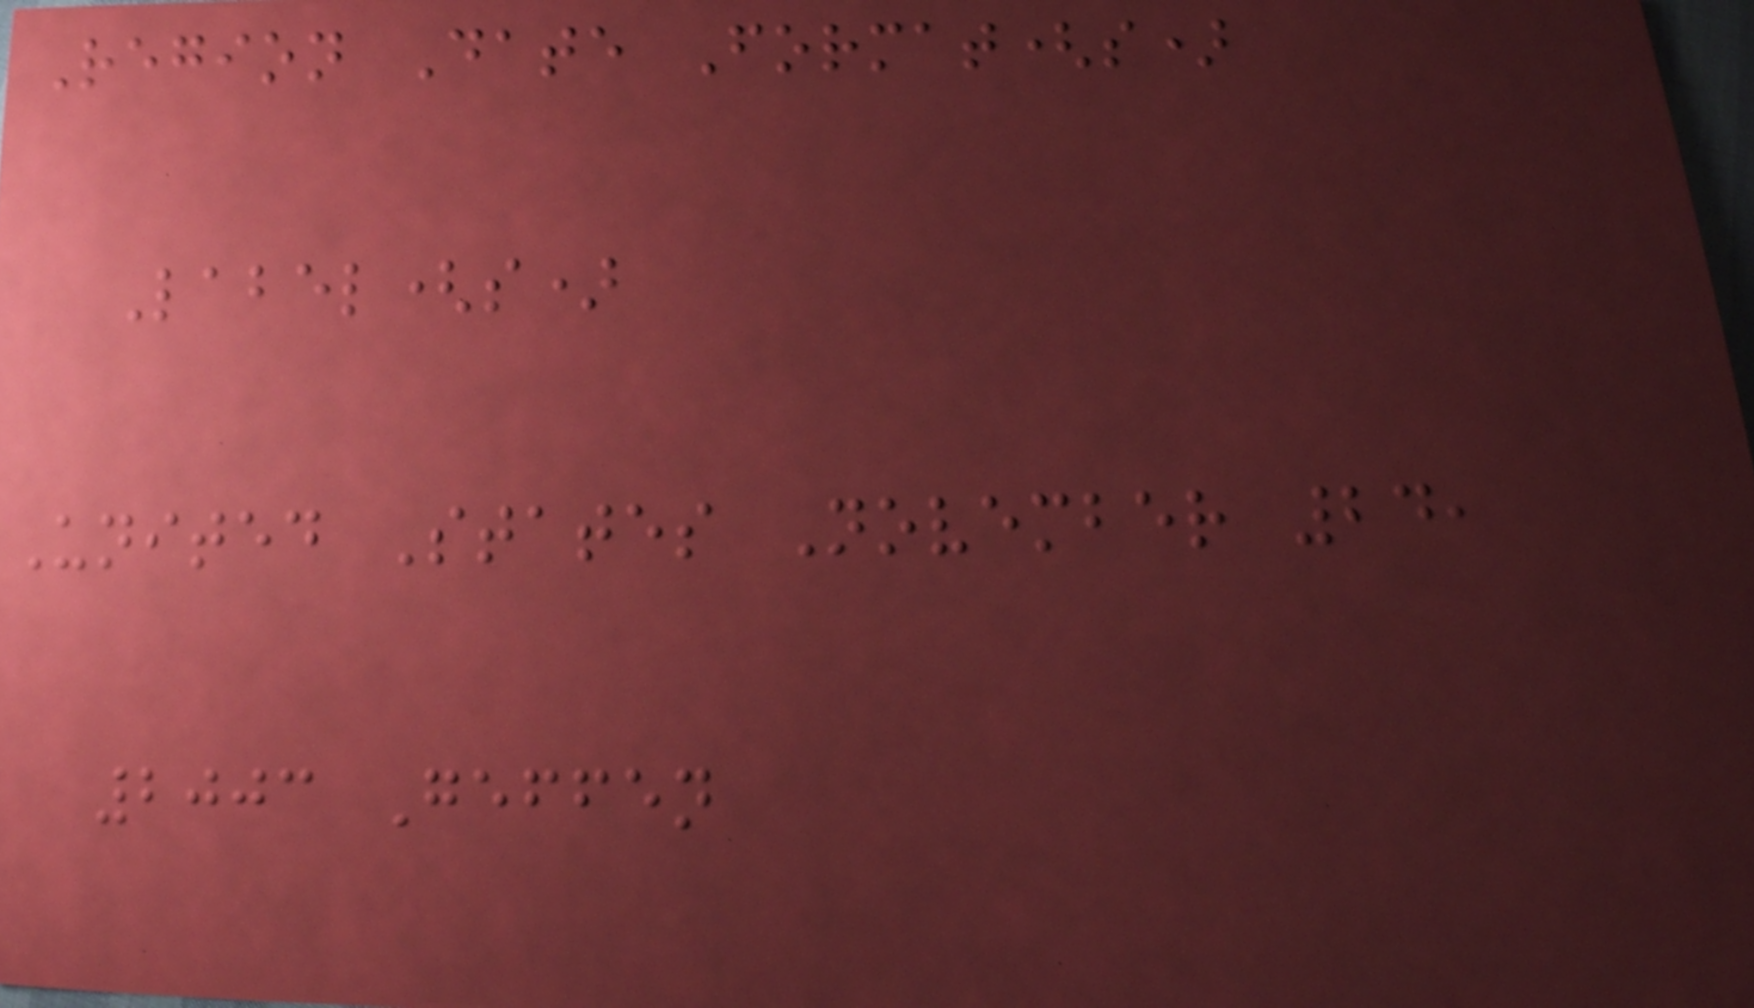Region Date Format(s)
Label(s)
United States November 24,
2003 Geffen
